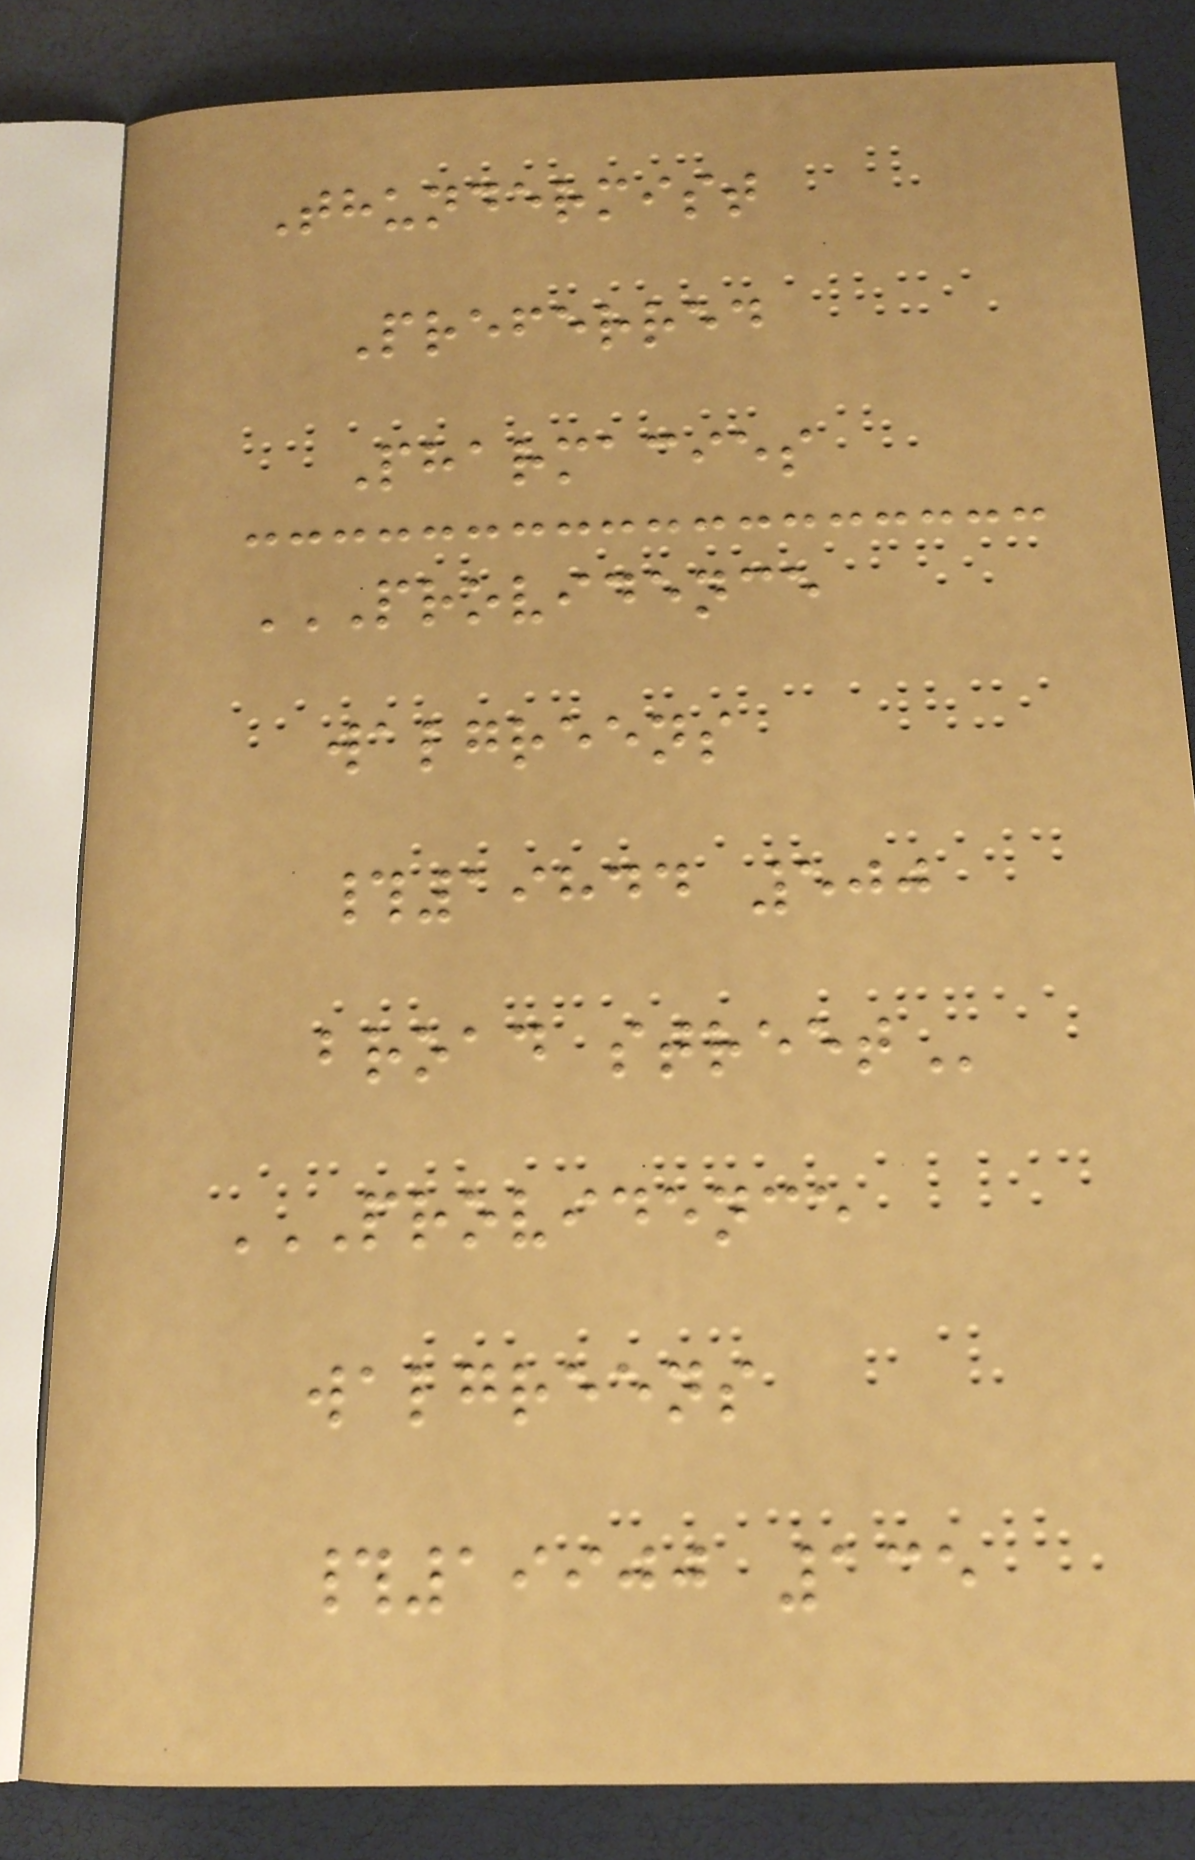Thundermist
Preferred
Pharmacies
PROVIDENCE
WALGREENS
#19844 500
BROAD STREET
PROVIDENCE
WALGREENS
#19900 135
